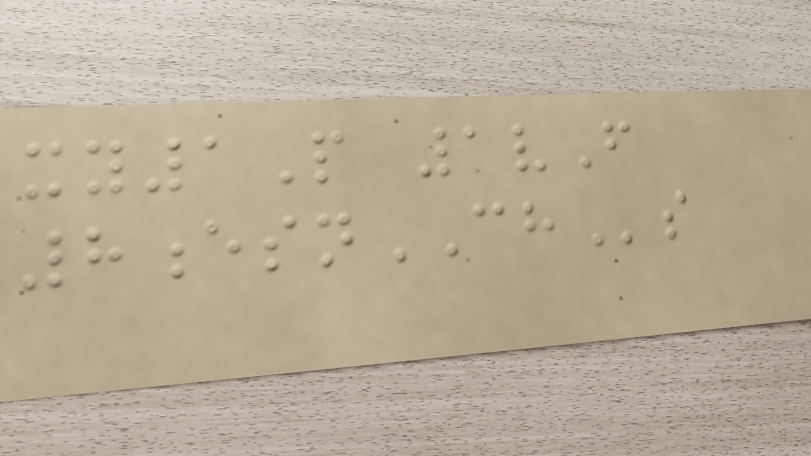xy1P 1vF
8esnCHs
